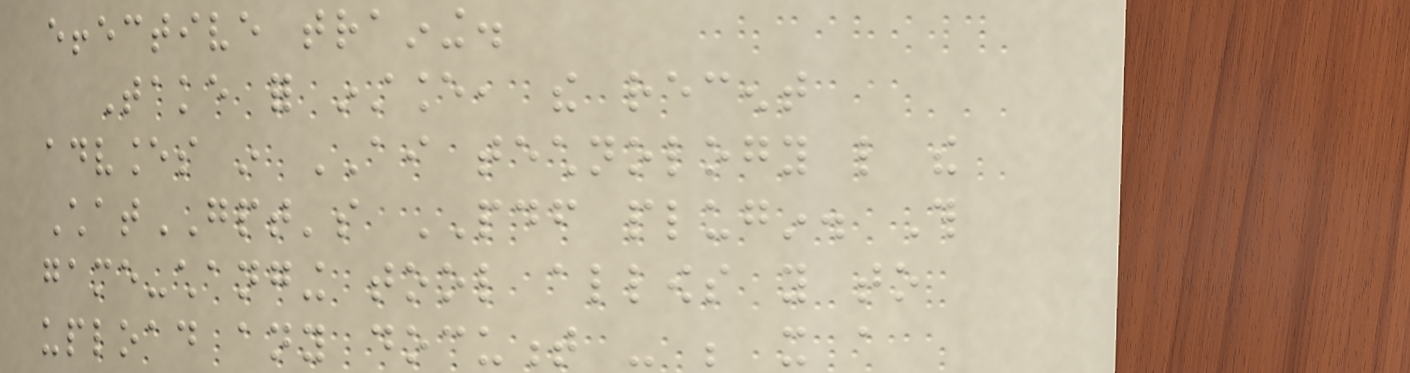effective training.
Take for instance, the recent
advances in AI technology like the
ChatGPT's PDF plugin. This
game-changing tool allows you to
upload any document - be it a
